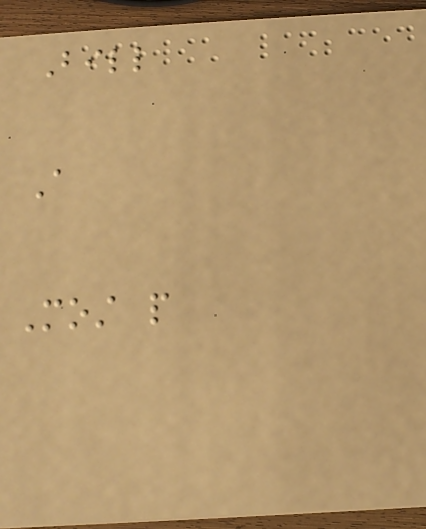Bill
A
Most people
